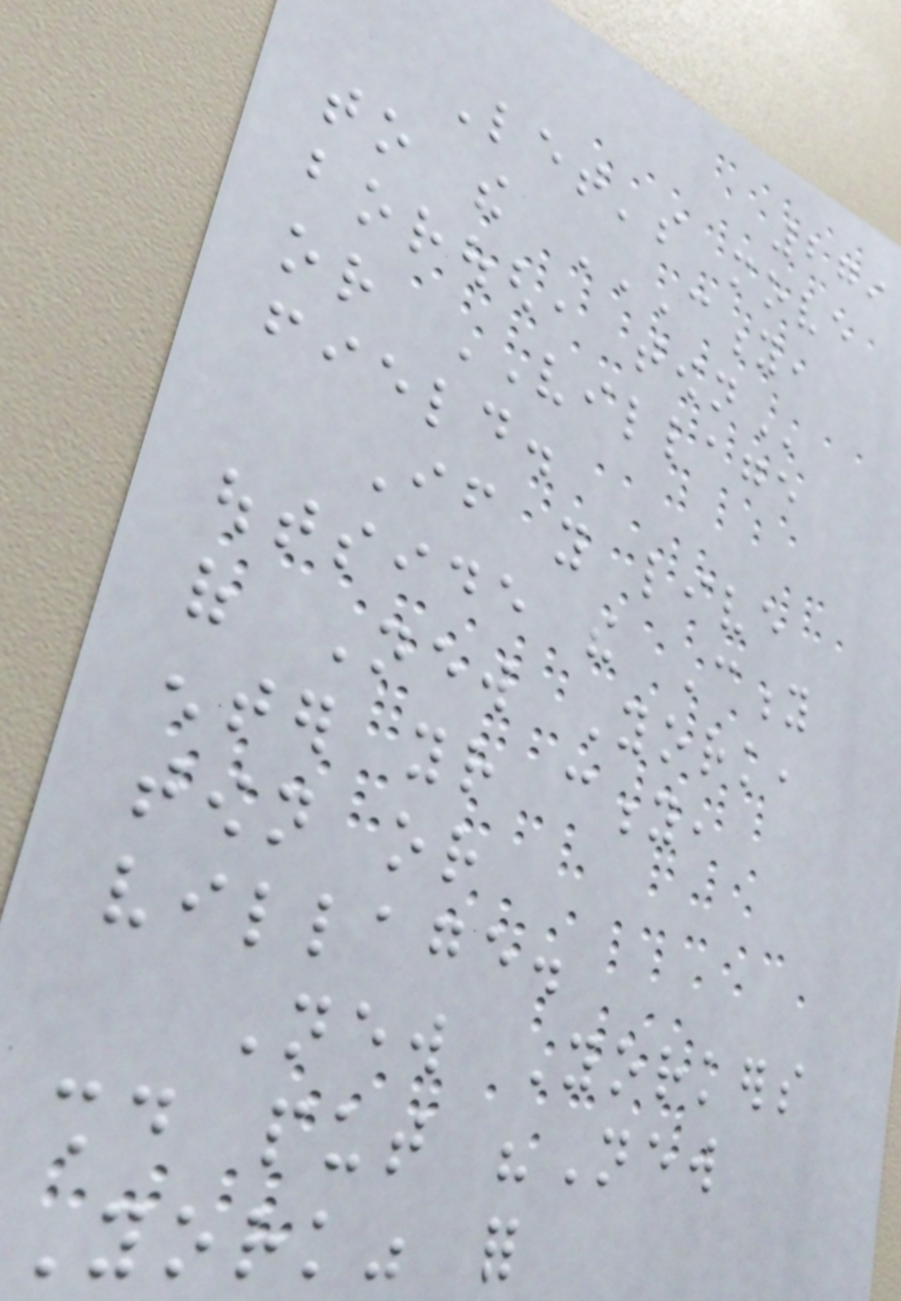279
Let's move
to the CITY,
BOROUGH, TOWN
or VILLAGE
field.
If you live
outside the City
of New York,
enter your city,
town or
village.
New Yorkers
should put "New
York" for
